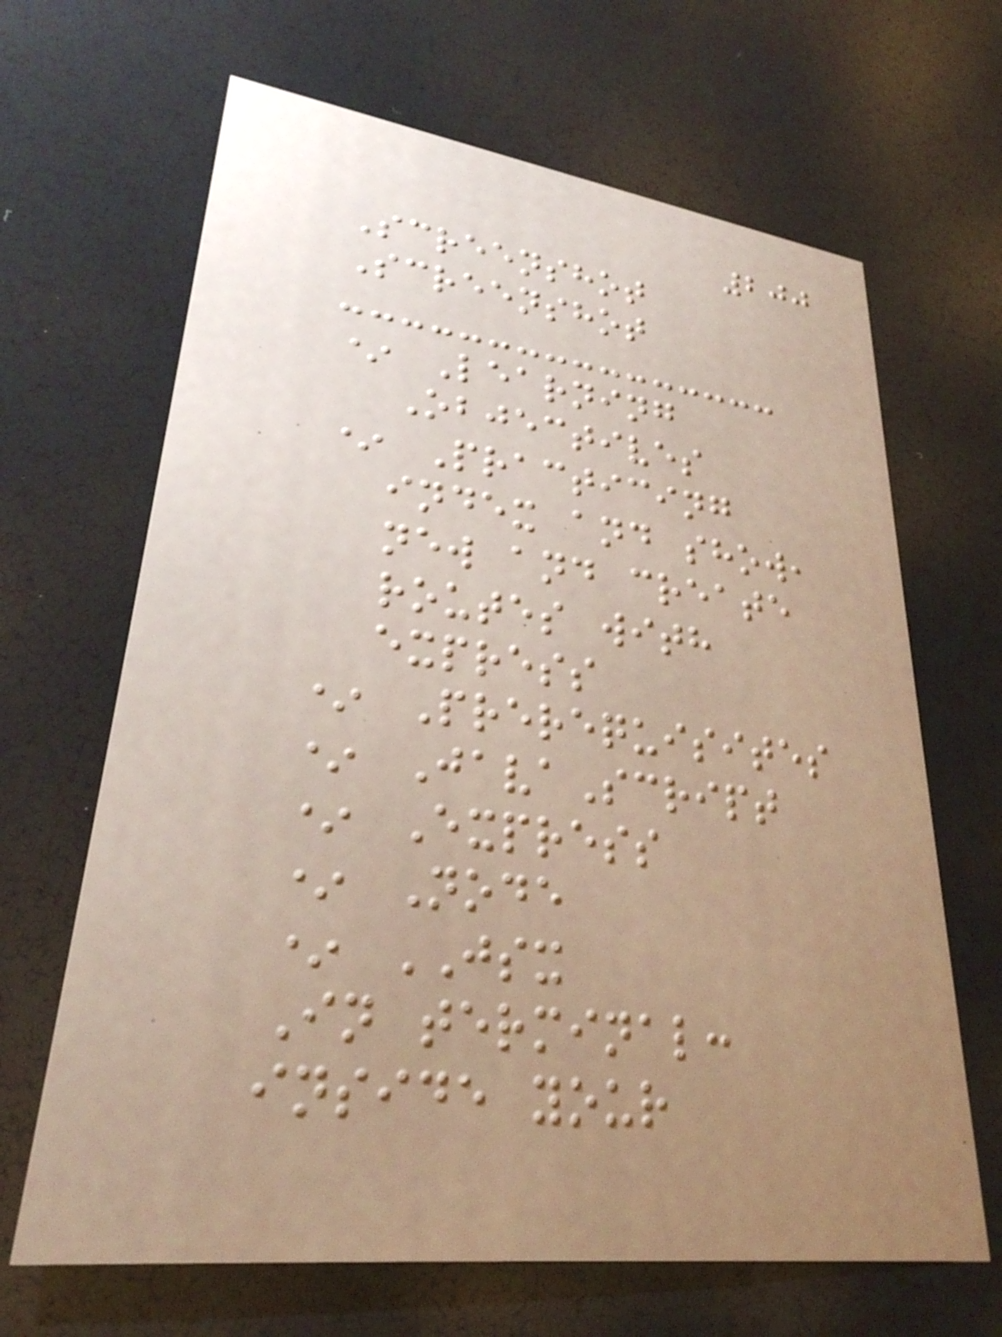200
Screenshot
Screenshot
* Learning
Objectives
* Practicing
index and show,
new and create
routes with
express
* Prerequisites
* JavaScript
* Express
* Node
* JSX
In terminal:
inside your
